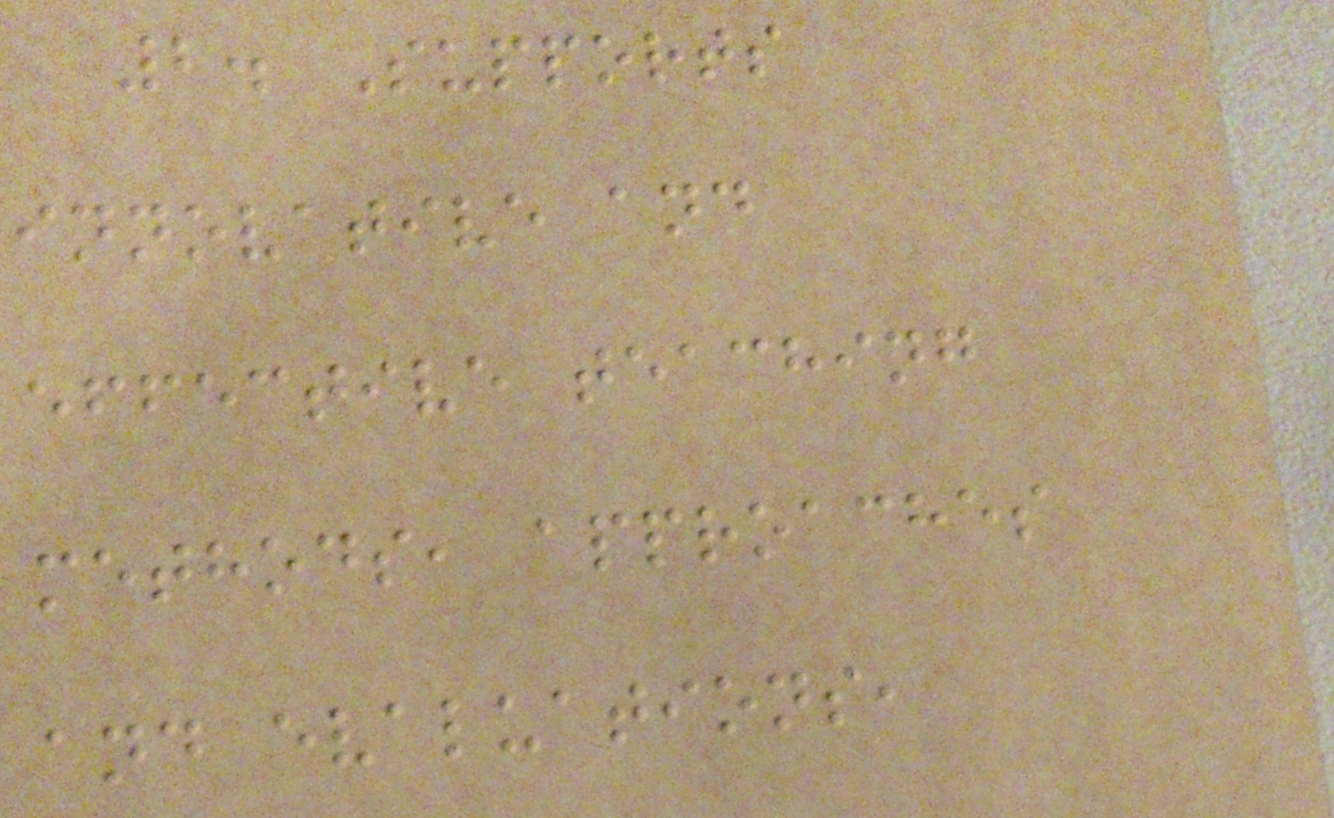2. Supports
innovative and
effective teaching
methods, approaches
and evaluations,
